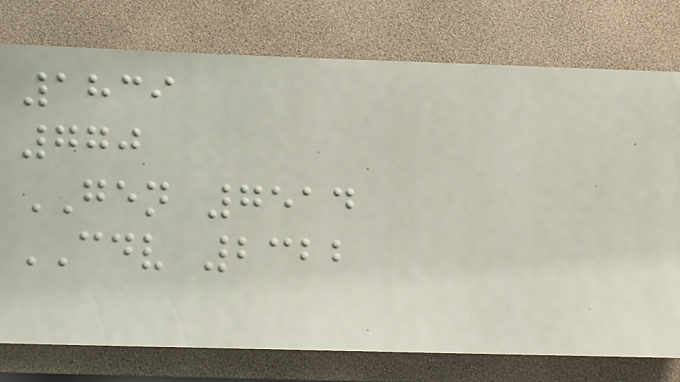1839
770
GEN 7514
CDV 2322
